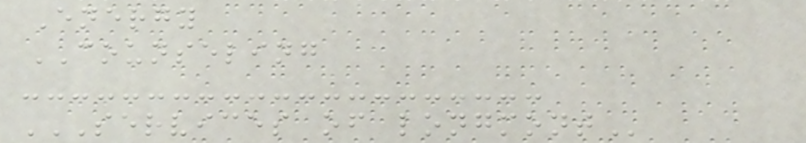Energy
COUNSELING
SERVICES OF LONGMONT
